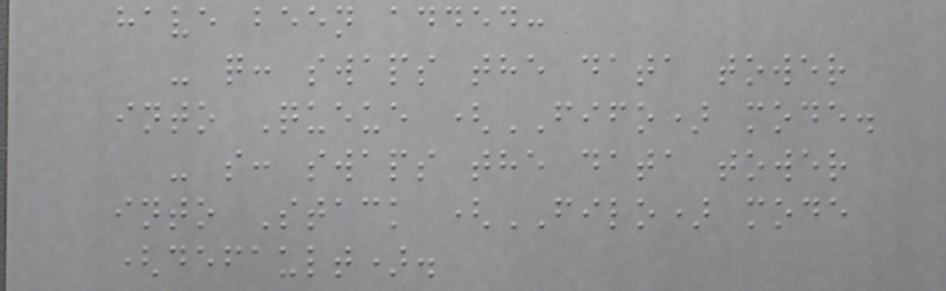have been added:
- q: swaps the data tower
into Queue (FIFO) mode.
- s: swaps the data tower
into Stack (FILO) mode
(default).
